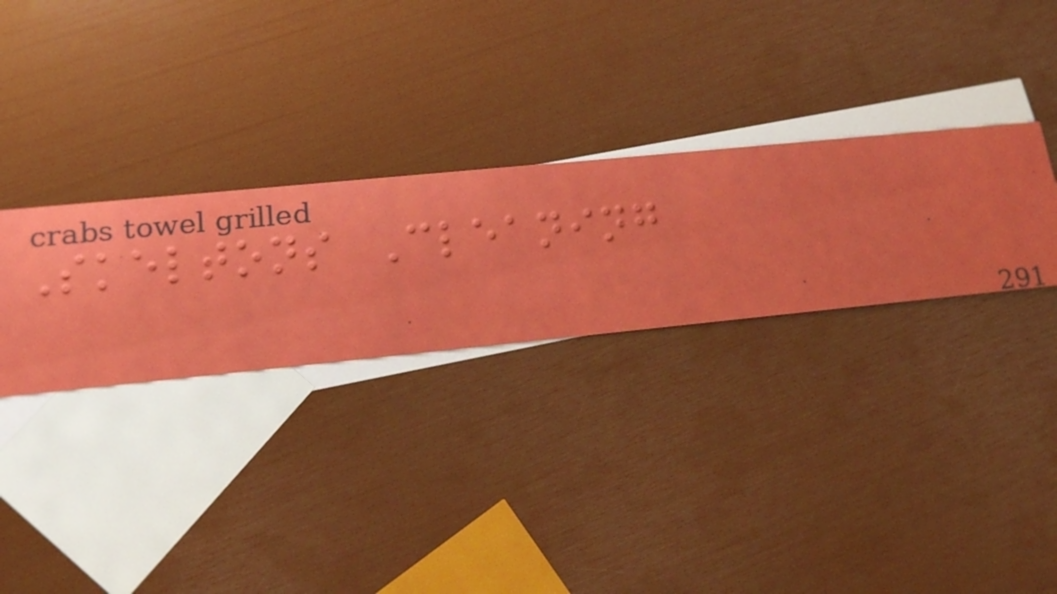Skeltons Cleaning
